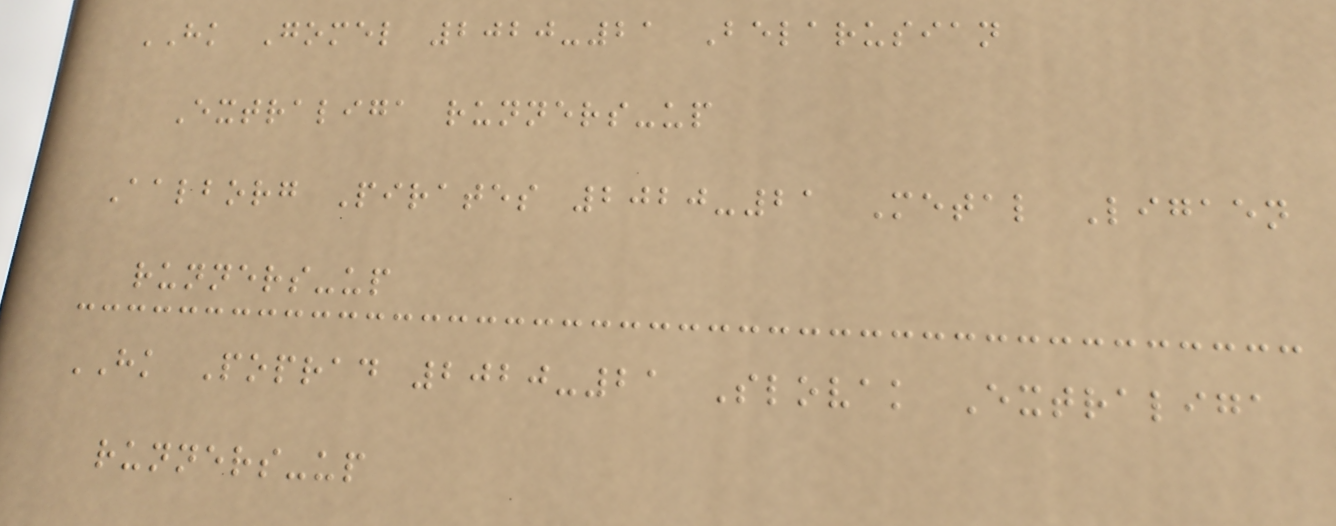HK Gomel 2020-21 Belarusian
Extraliga runners-up
Aalborg Pirates 2020-21 Metal Ligaen
runners-up
HK Poprad 2020-21 Slovak Extraliga
runners-up
